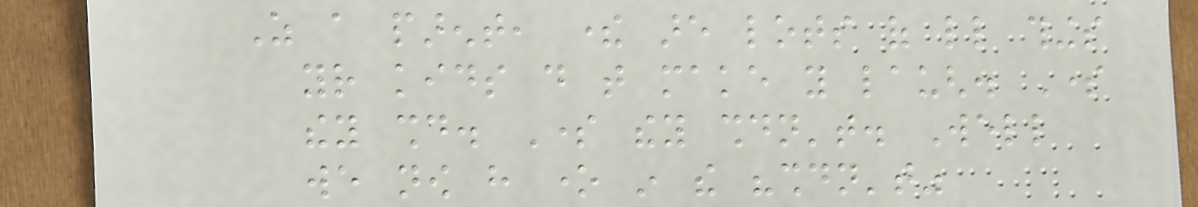As a parent, there are lots of little things
your kids do that make you laugh. Some
they should. Some they shouldn't. Well
we now have one in the "shouldn't"
